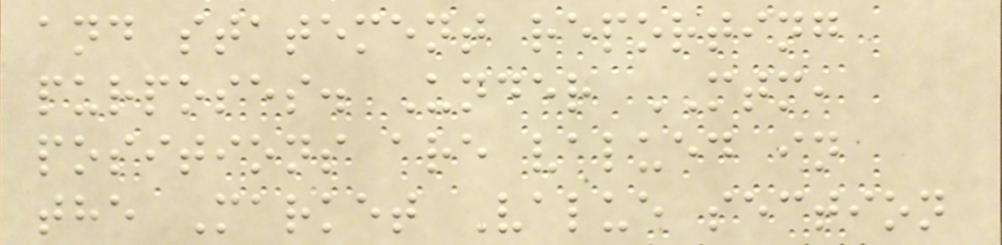and statement reporting
purposes. Under MTM,
positions are valued in
the Market Value section
